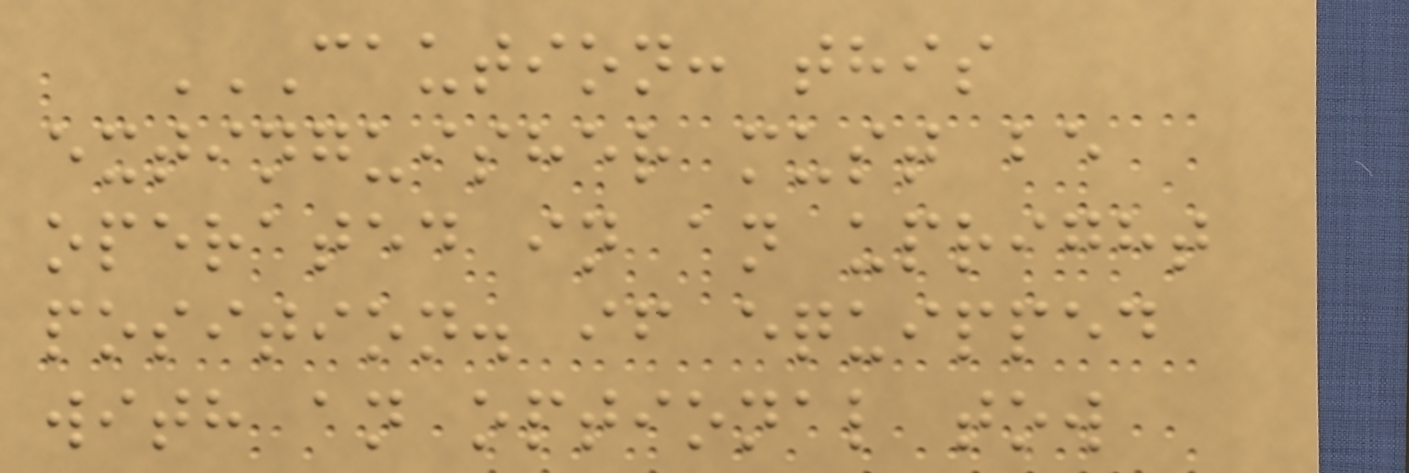CAUTION: THIS
EXTINGUISHER MUST BE
OPERATED IN AN UPRIGHT
POSITION. IF EQUIPPED
WITH AN OPTIONAL TOW
